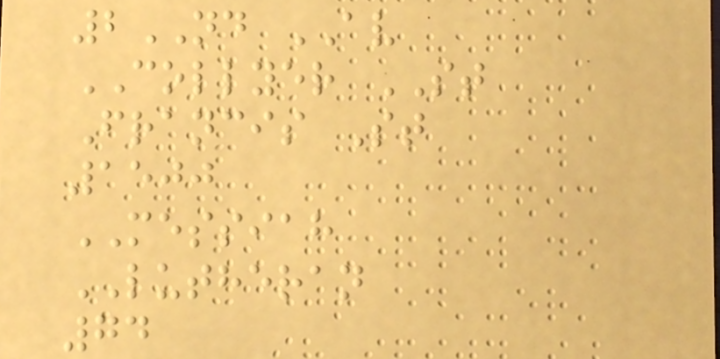2ND AV
COLLYER ST
Francis St
1500
MESSIAH
LUTHERAN
74
